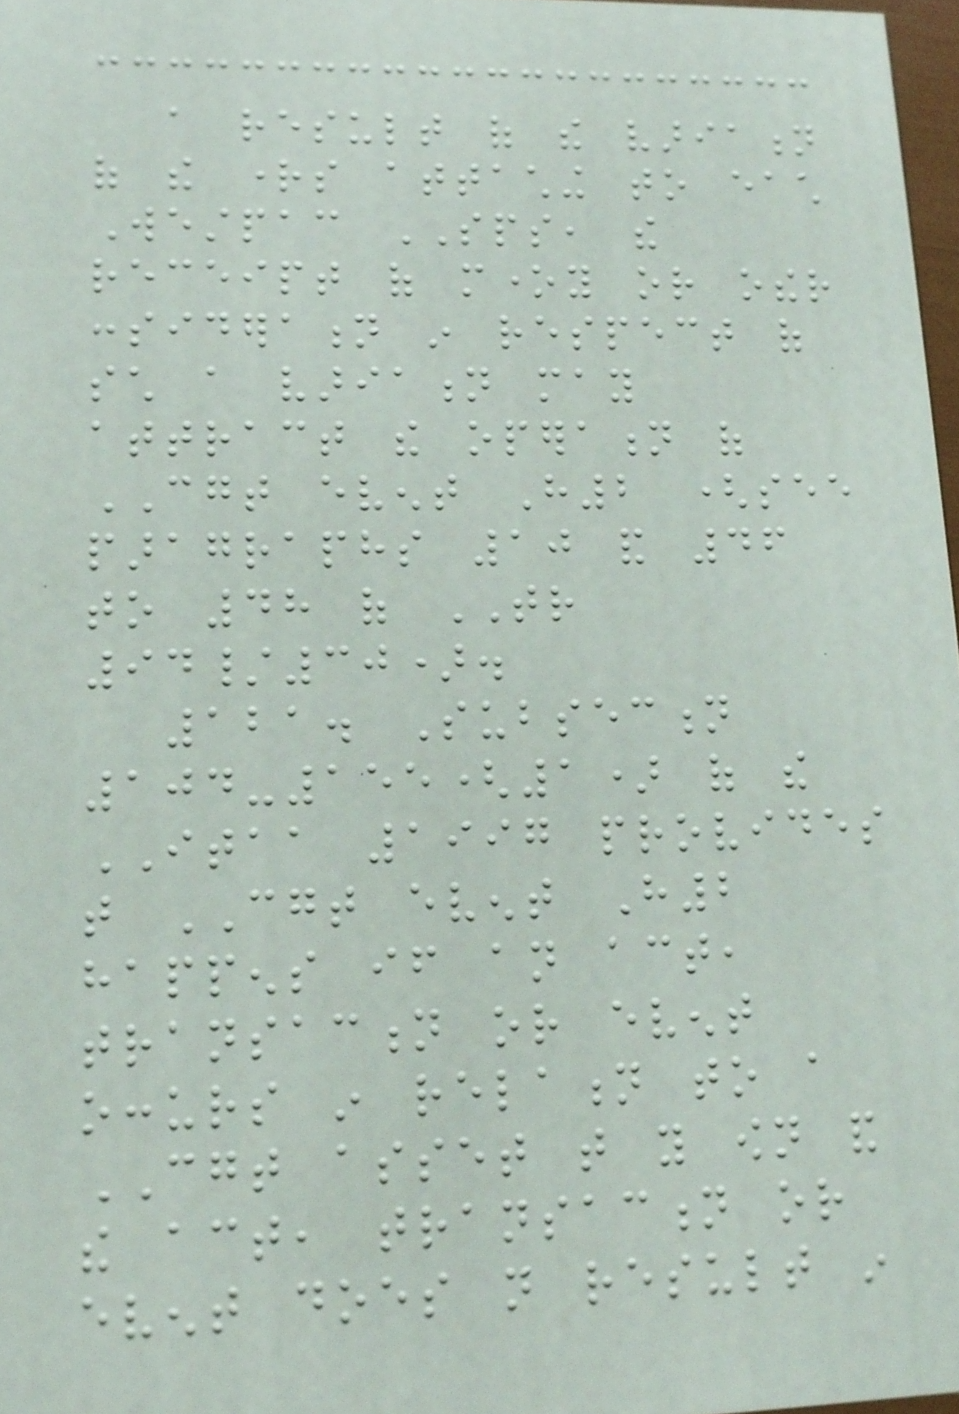a result of the variation
of the rights attaching to each
Westpac SPS, the
receipt of money or other
consideration in respect of
such a variation may
attract the operation of
CGT event H2 (see
paragraphs 10 and 46
to 48 of TR
94/30).
121. Subsection
104-155(1) of the
ITAA 1997 provides
that CGT event H2
happens if an act,
transaction or event
occurs in relation to a
CGT asset that you own and
the act, transaction or
event does not result in
